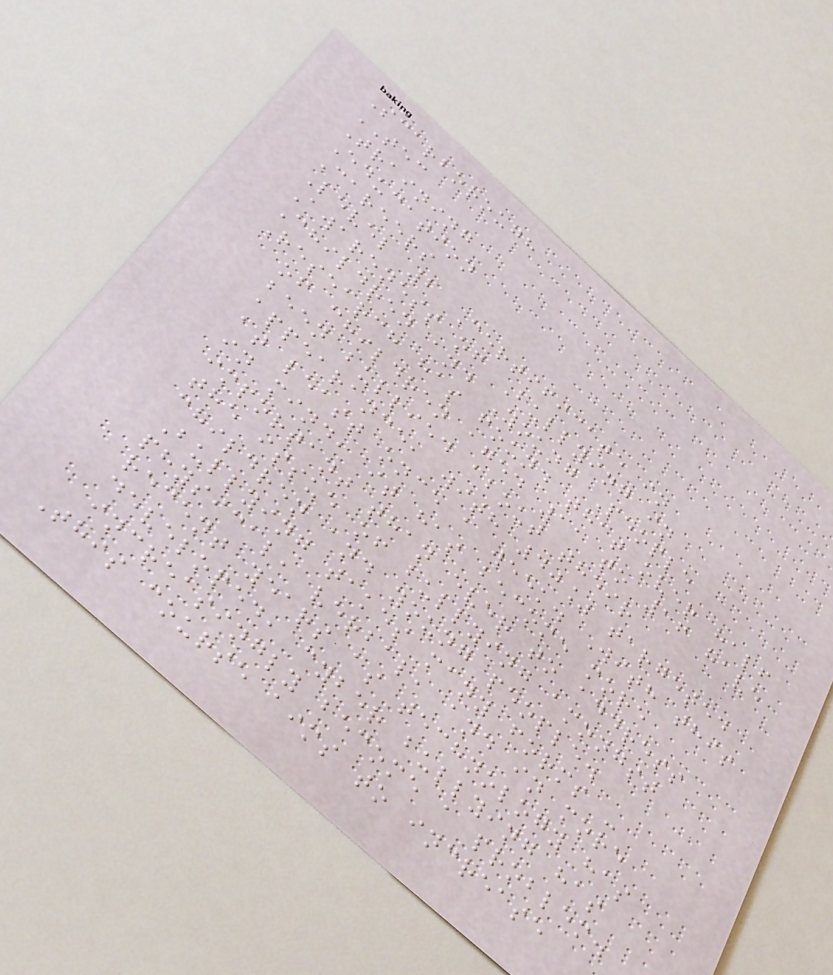Scarborough
TEC
Training
Education
Careers
Level 2 Certificate in
Awareness of Bullying in
Children and Young People
Research has found that over half
of children aged 11 to 16 have
been bullied about their
appearance, with 40% targeted
at least once a week. With this
in mind, it has become more
important than ever to address
the issue of bullying amongst
children and young people.
Bullying takes many forms -
physical, verbal, and in more
recent years as technology has
developed, cyber bullying has
increasingly become a problem.
This course aims to increase
